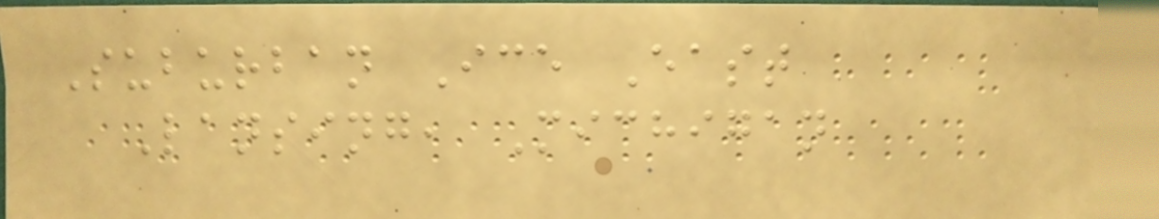Suburban Ice East
Lansing, Michigan
